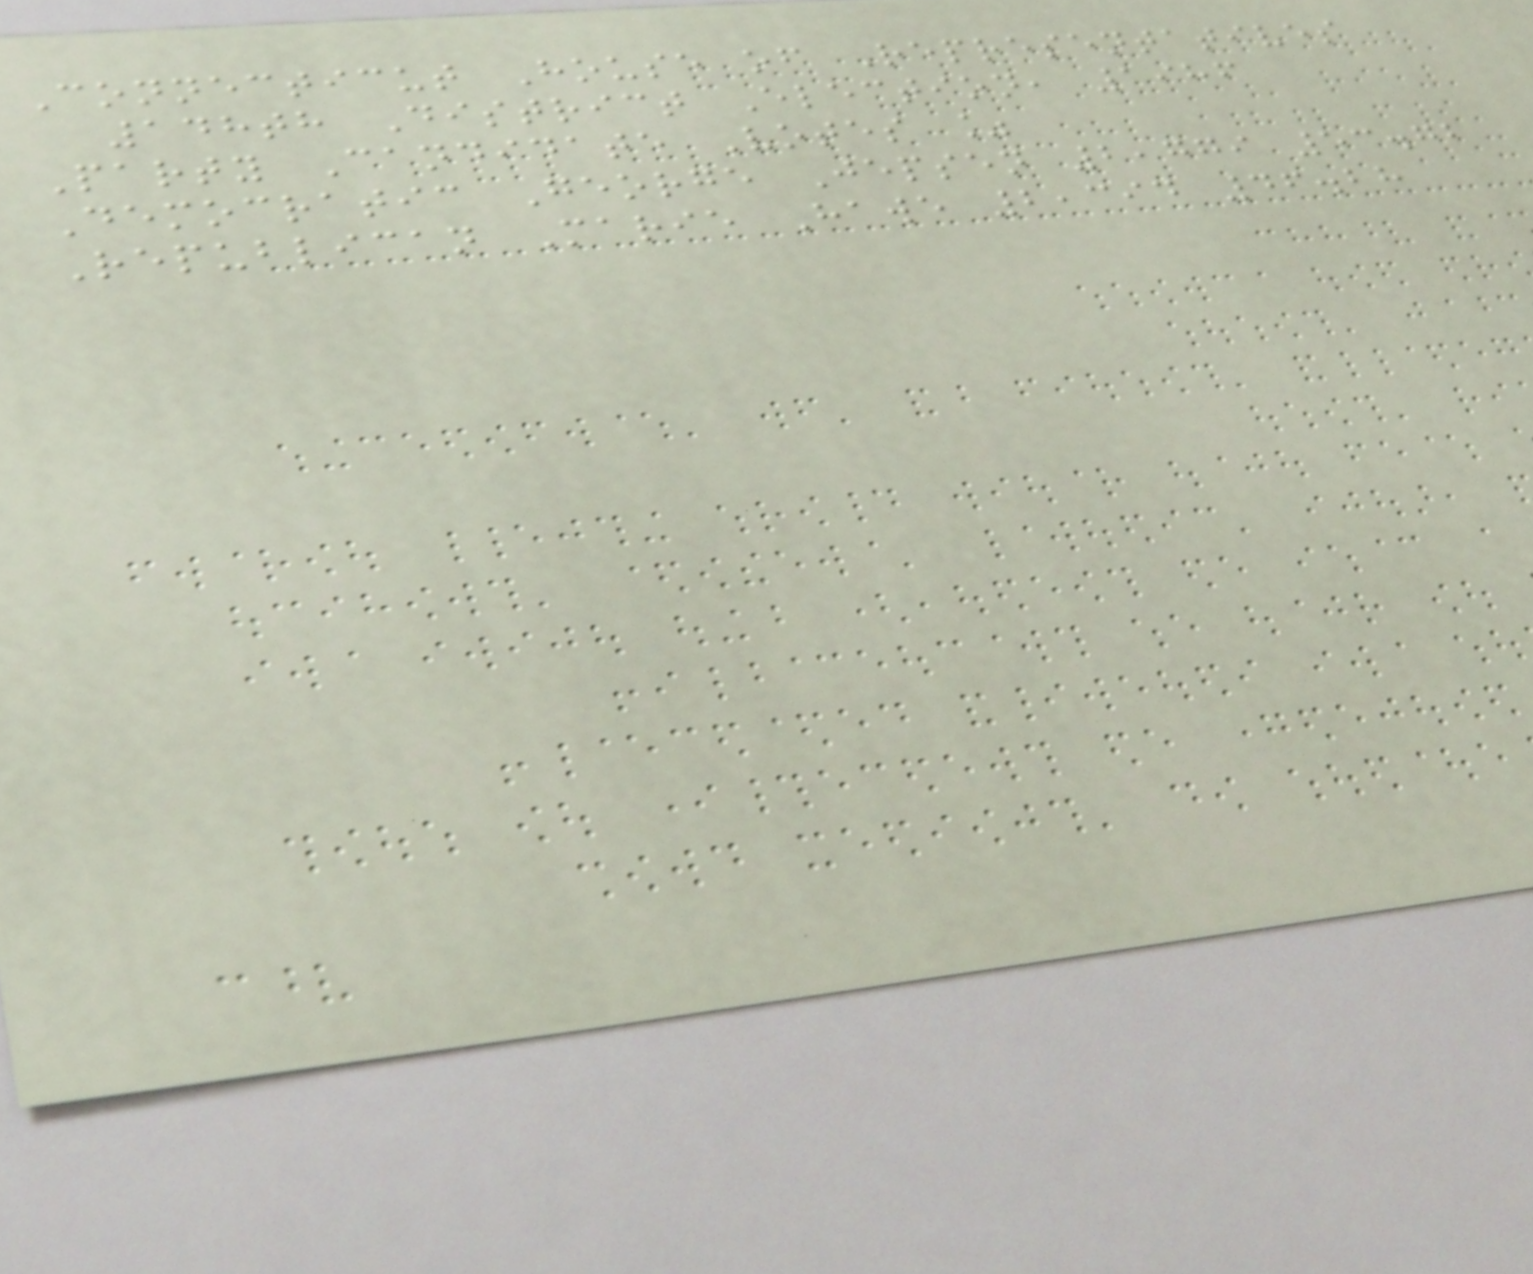Connecticut House of Representatives
148th District Election, 1986
Party Candidate Votes %
Democratic George Jepsen 2,779 53.72
Republican Marie Hawe 2,394 46.28
